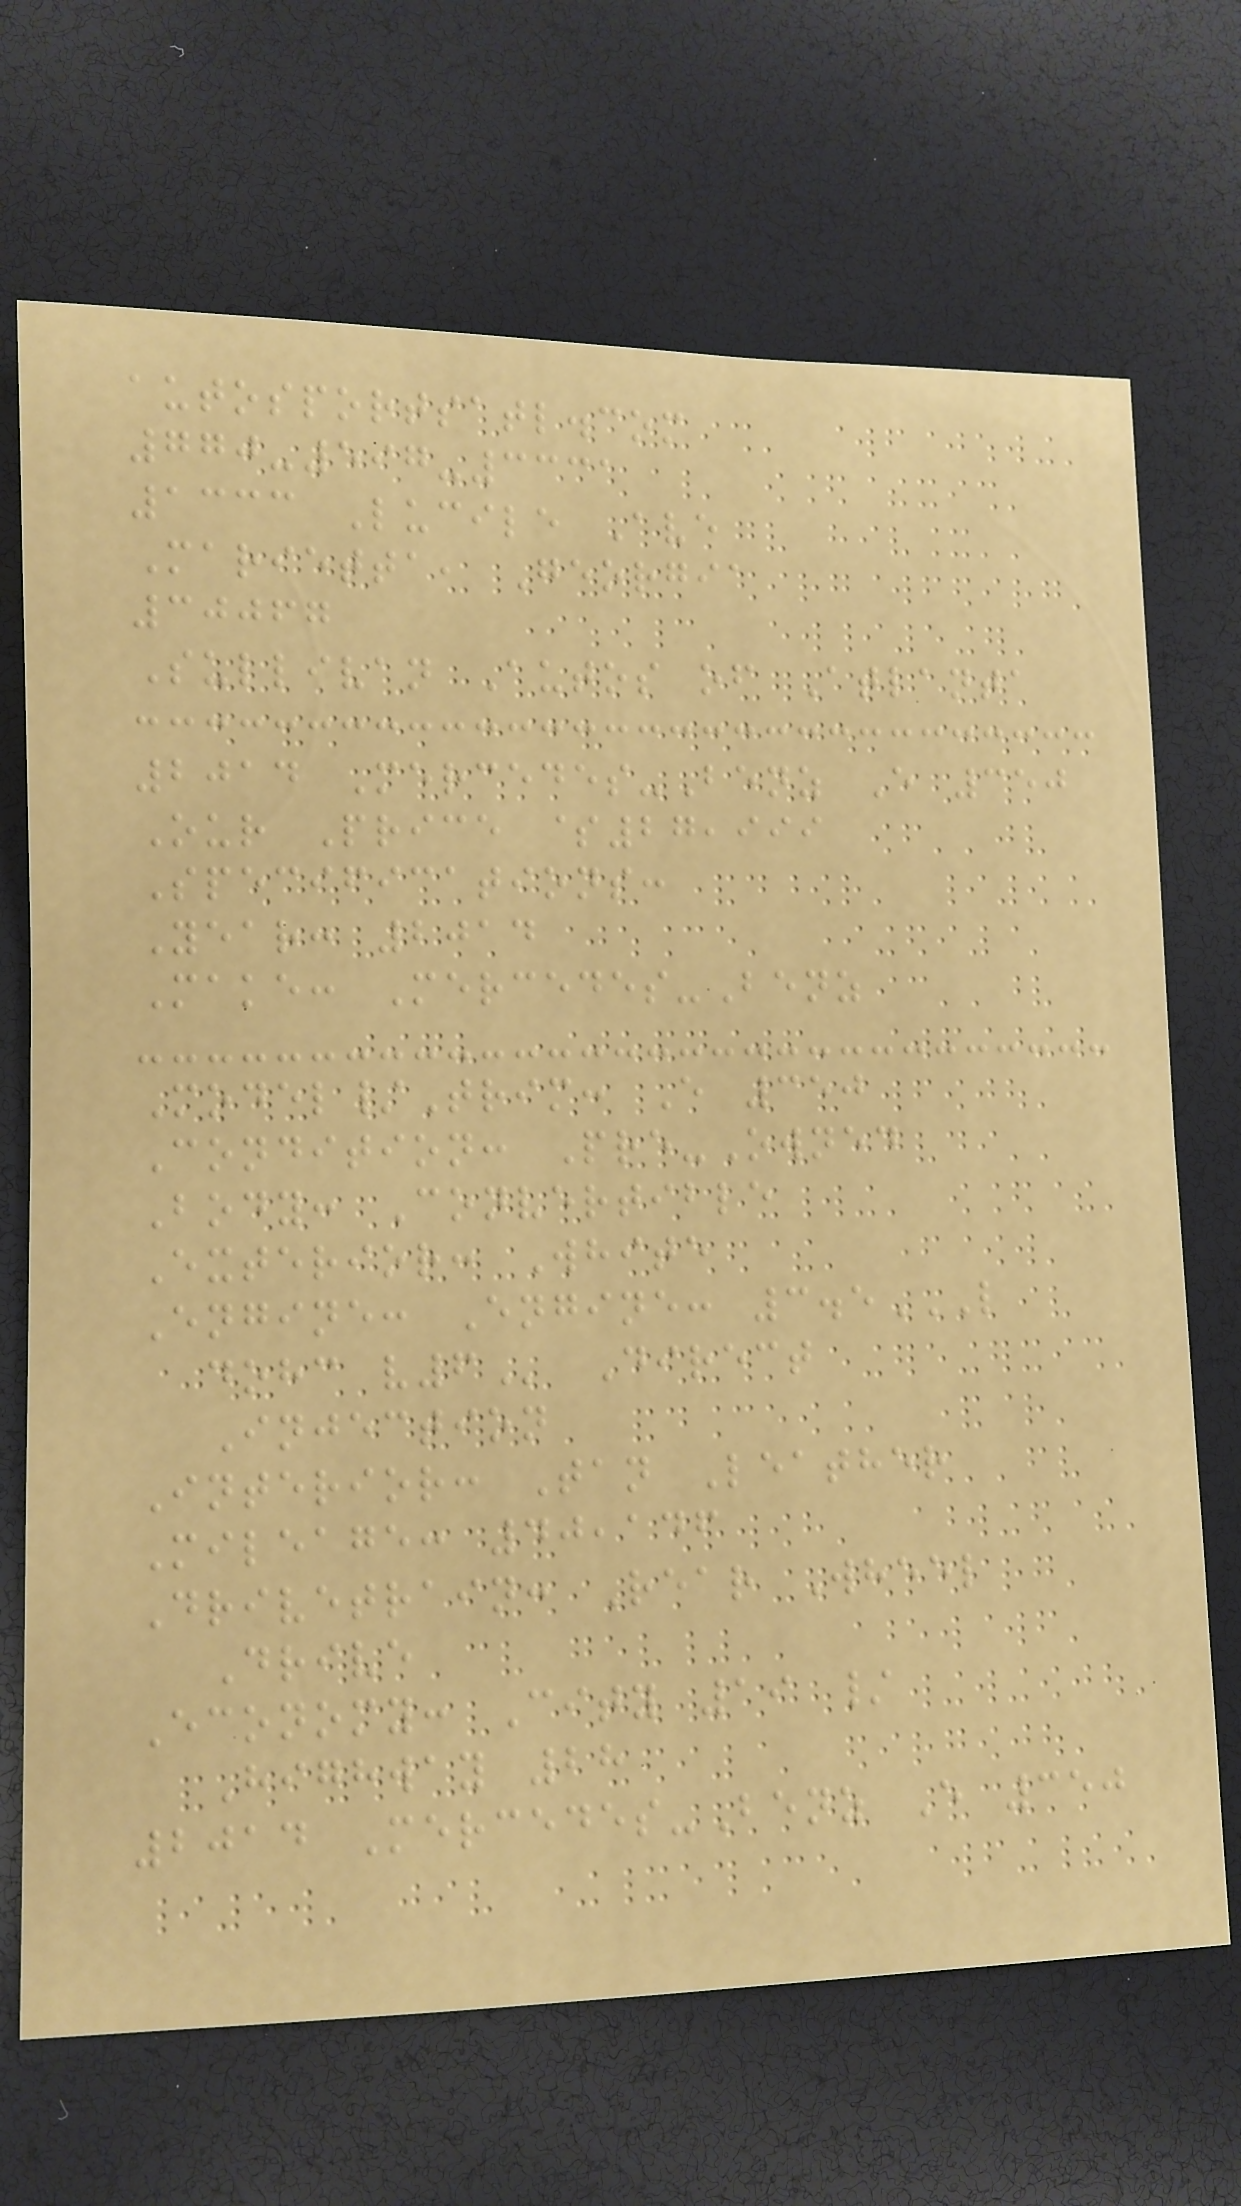autosportsatl.com
770-597-3331
1333 Lucile Ave
Marietta, Georgia
30067
Sullivan Autos of Atlanta
2014 Mercedes-Benz E 350
Our Price $27,999
Specifications:
Year: 2014
Make: Mercedes-Benz
Model/Trim: E 350
Condition: Pre-Owned
Body: Convertible
Exterior: White
Engine: Engine: 3.5L
DOHC V6 Direct
Injection
Interior: Tan Leather
Mileage: 40,146
Drivetrain: Rear Wheel
Drive
Economy: City 19 /
Highway 28
2014 Mercedes-Benz E 350
